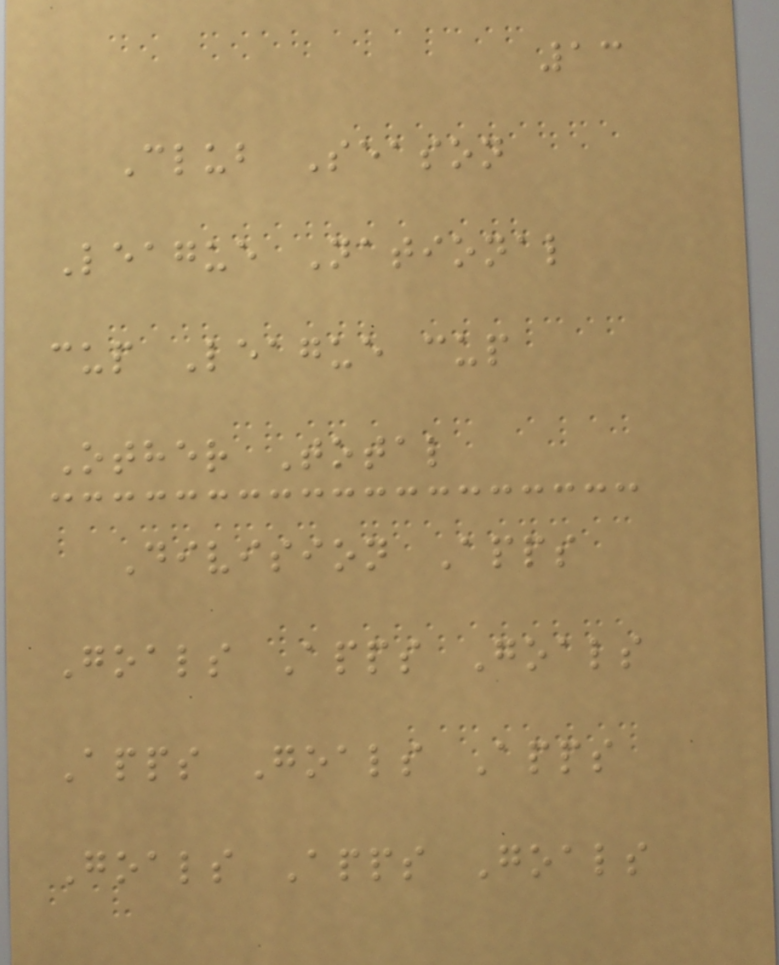13
Club Season
League National
cup League cup
Other Total
Division Apps
Goals Apps Goals
Apps Goals Apps
Goals Apps Goals
